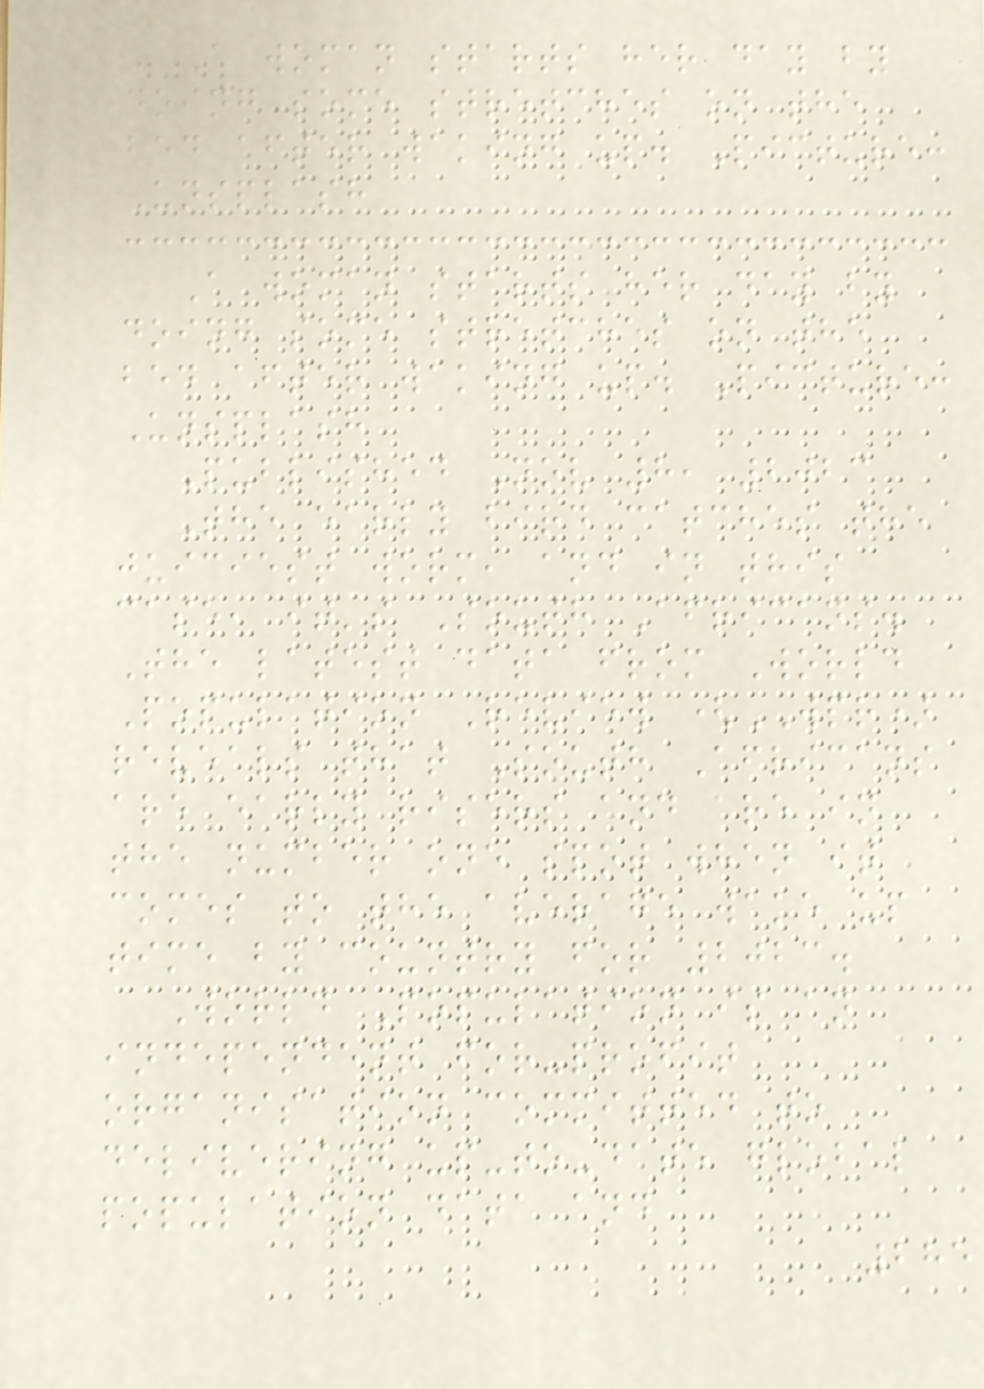A woman starts her day by
doing some stretches on the
bed after waking up. Picture:
Unsplash
A woman starts her day by
doing some stretches on the
bed after waking up. Picture:
Unsplash
Published Nov 8, 2023
The early bird catches the
juiciest worm, and in this
case, it's South Africans.
The latest data from World
Population Review (WPR)
reveals that South Africans
are early risers and are in
the number one spot when it
comes to the average wake up
time by country for 2023.
World Population is an
independent for-profit
organisation committed to
delivering up-to-date global
population data and
285
